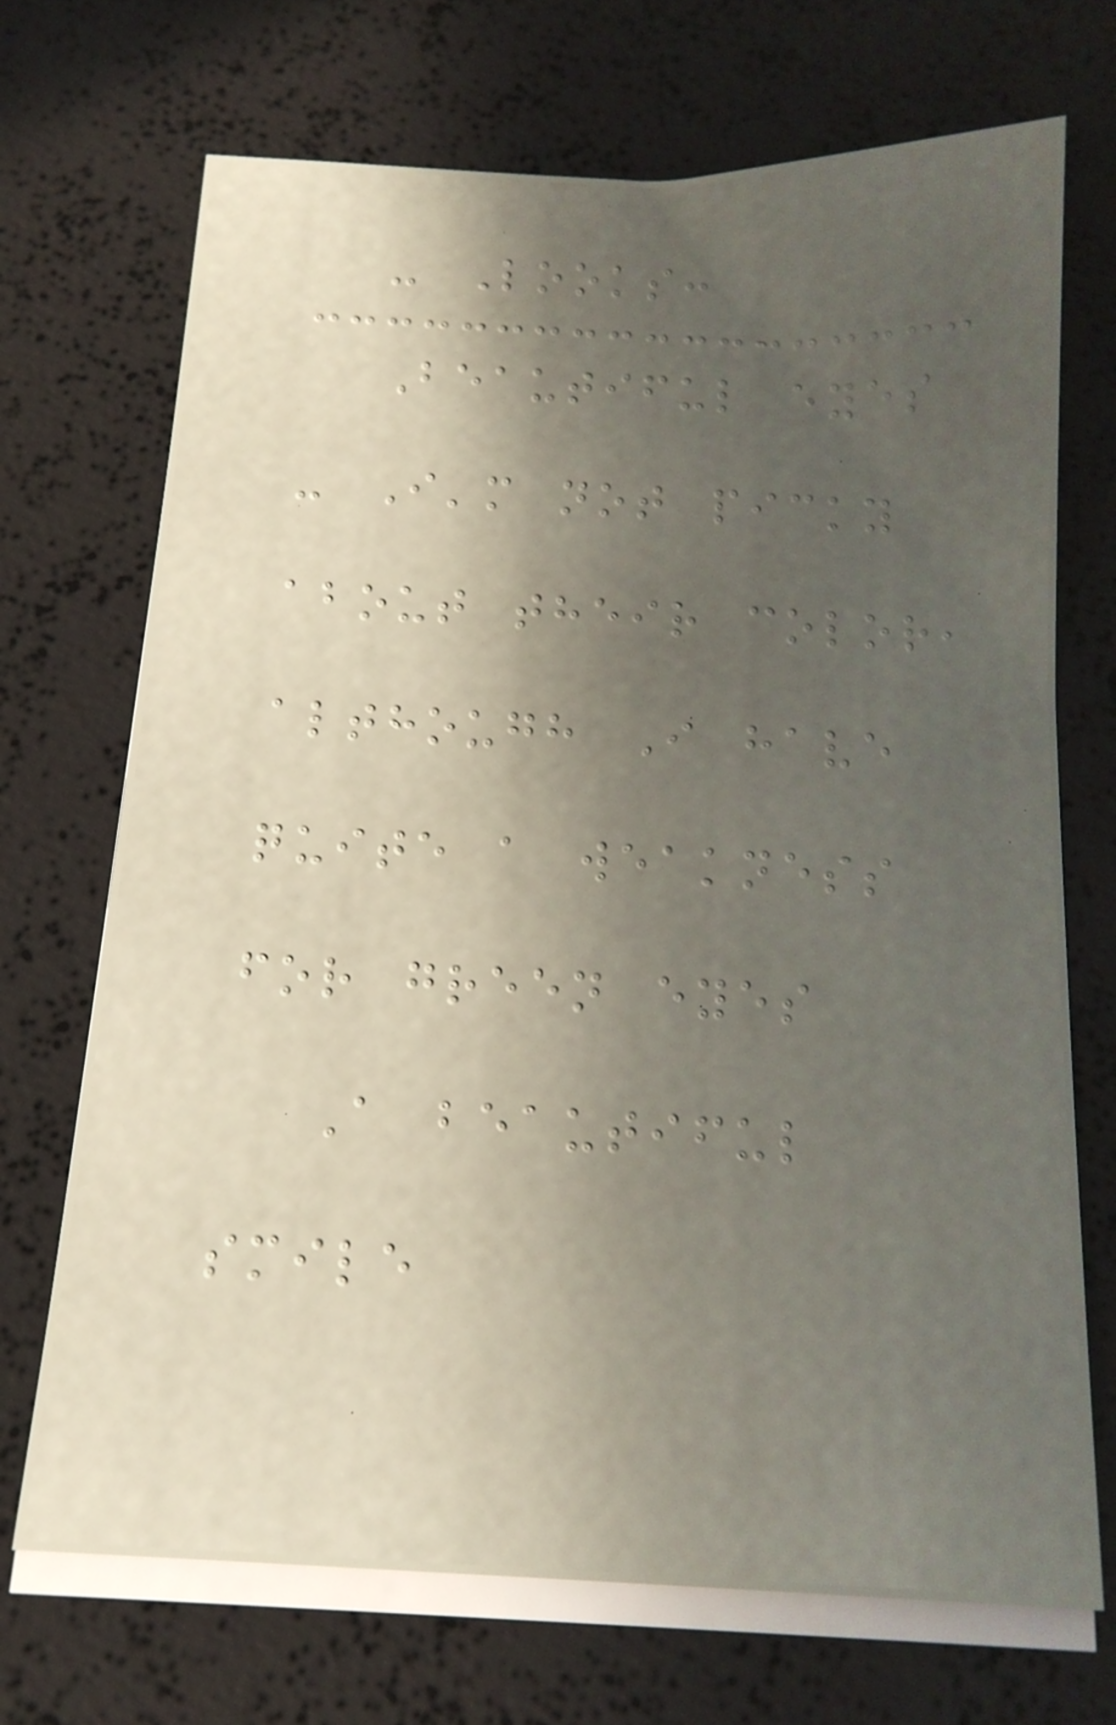- Looks:
Beautiful eyes
- I'm not picky
about their color,
although I have
quite a weakness
for green eyes
A beautiful
smile
